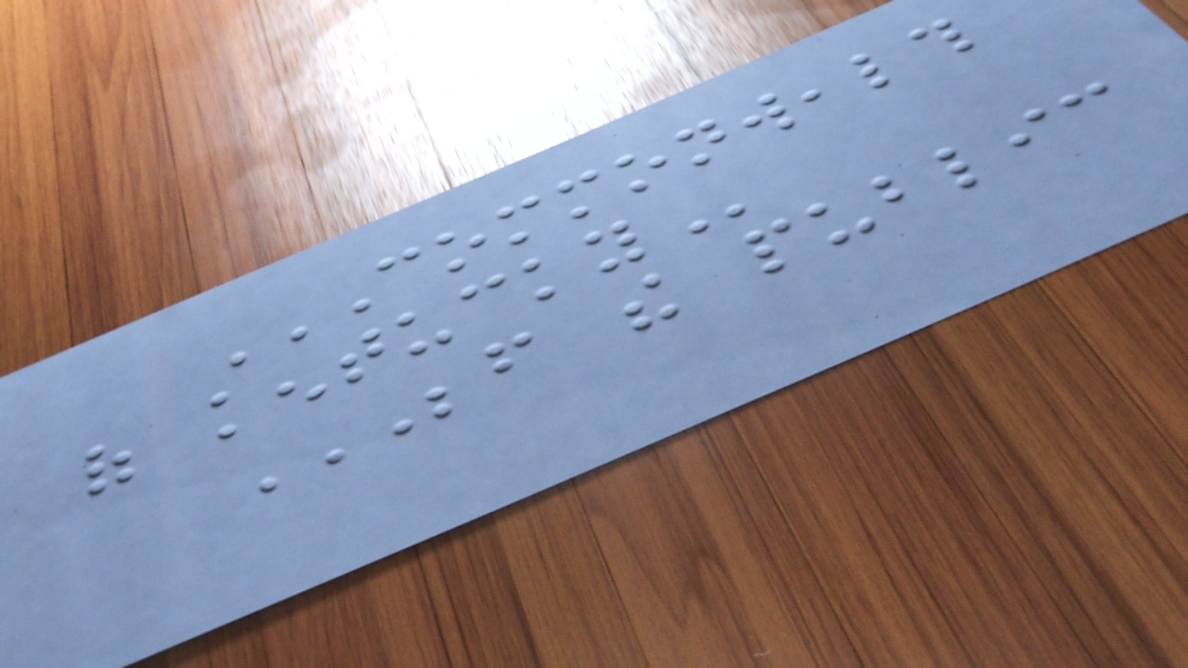COMMONWEALTH
OF KENTUCKY
BEFORE THE PUBLIC
